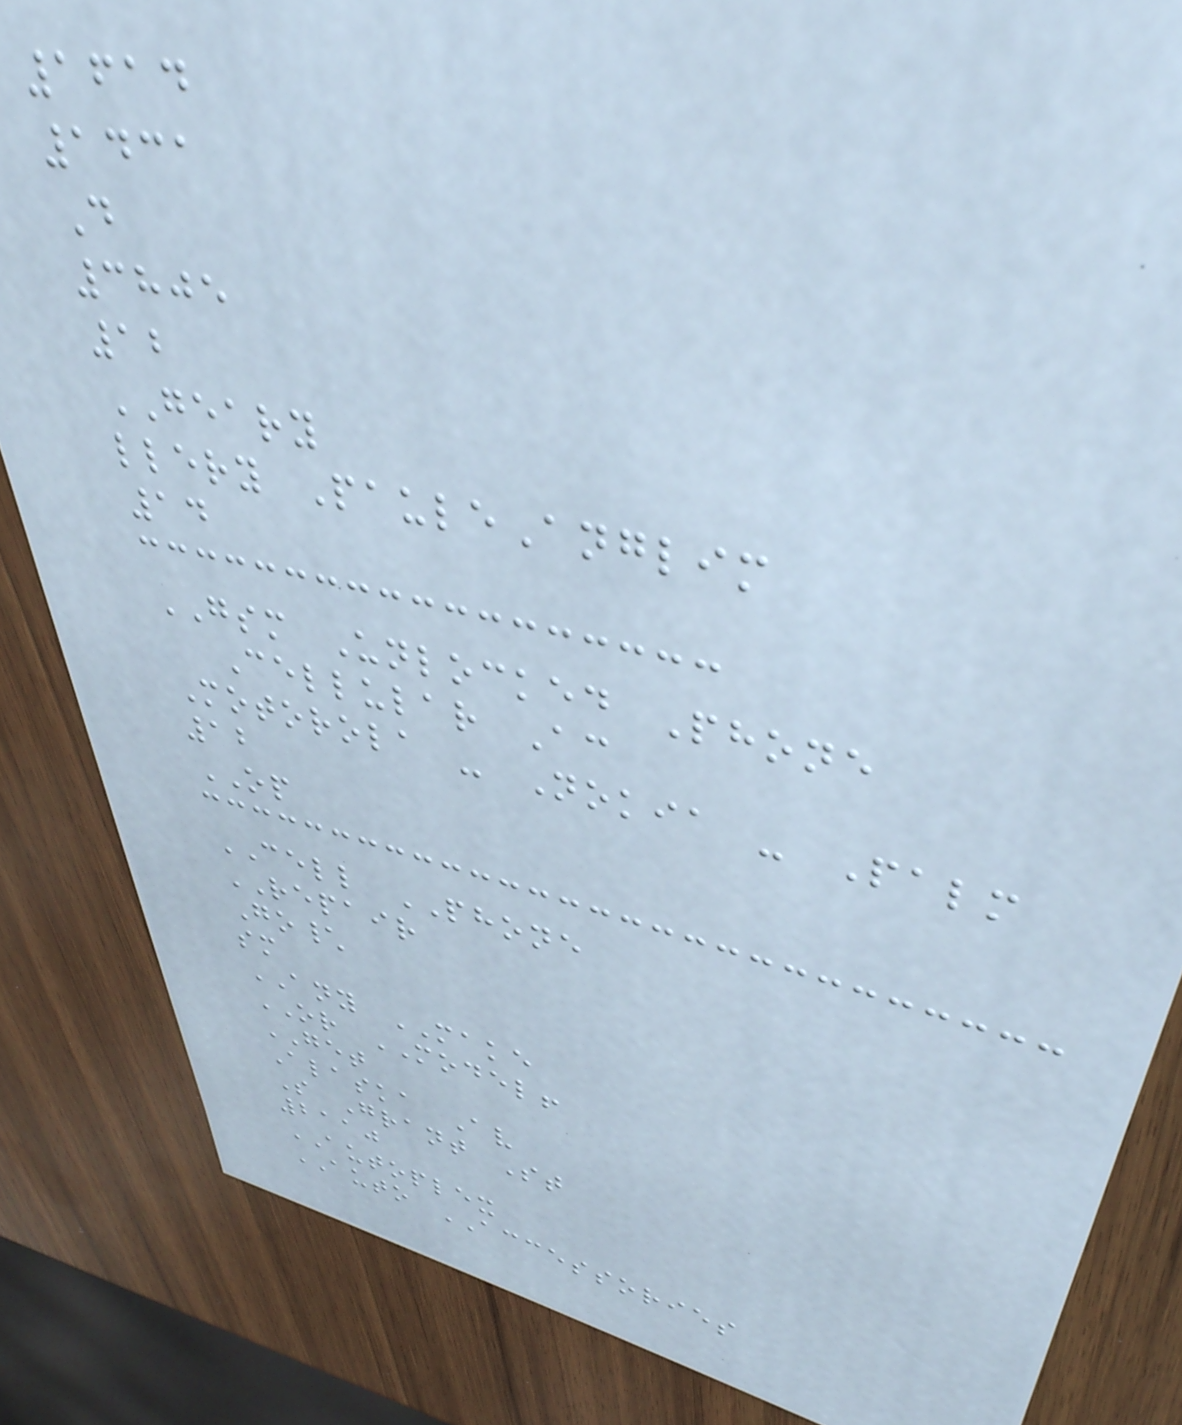1614
1431
D
3805
12
GEARY
llery PauleAnglim
14
GSM Unlocked Phone
Cellular Ac
Motorola - Nokia - Palm
12
OP
CELL PHONE
REPAIR
Go\
sm
ANY MAKE
OR MODEL!
GET
Alaska Av
S Grant St
2110
AUTOPLEX
AUTO ACCESSORIES
